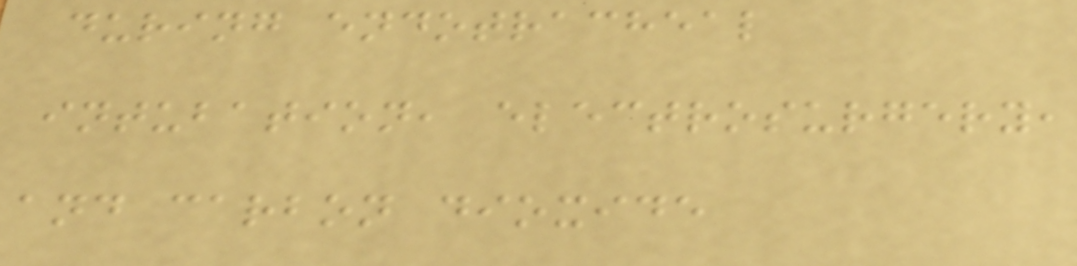during endotracheal
intubation, electrosurgery,
and carbon dioxide
